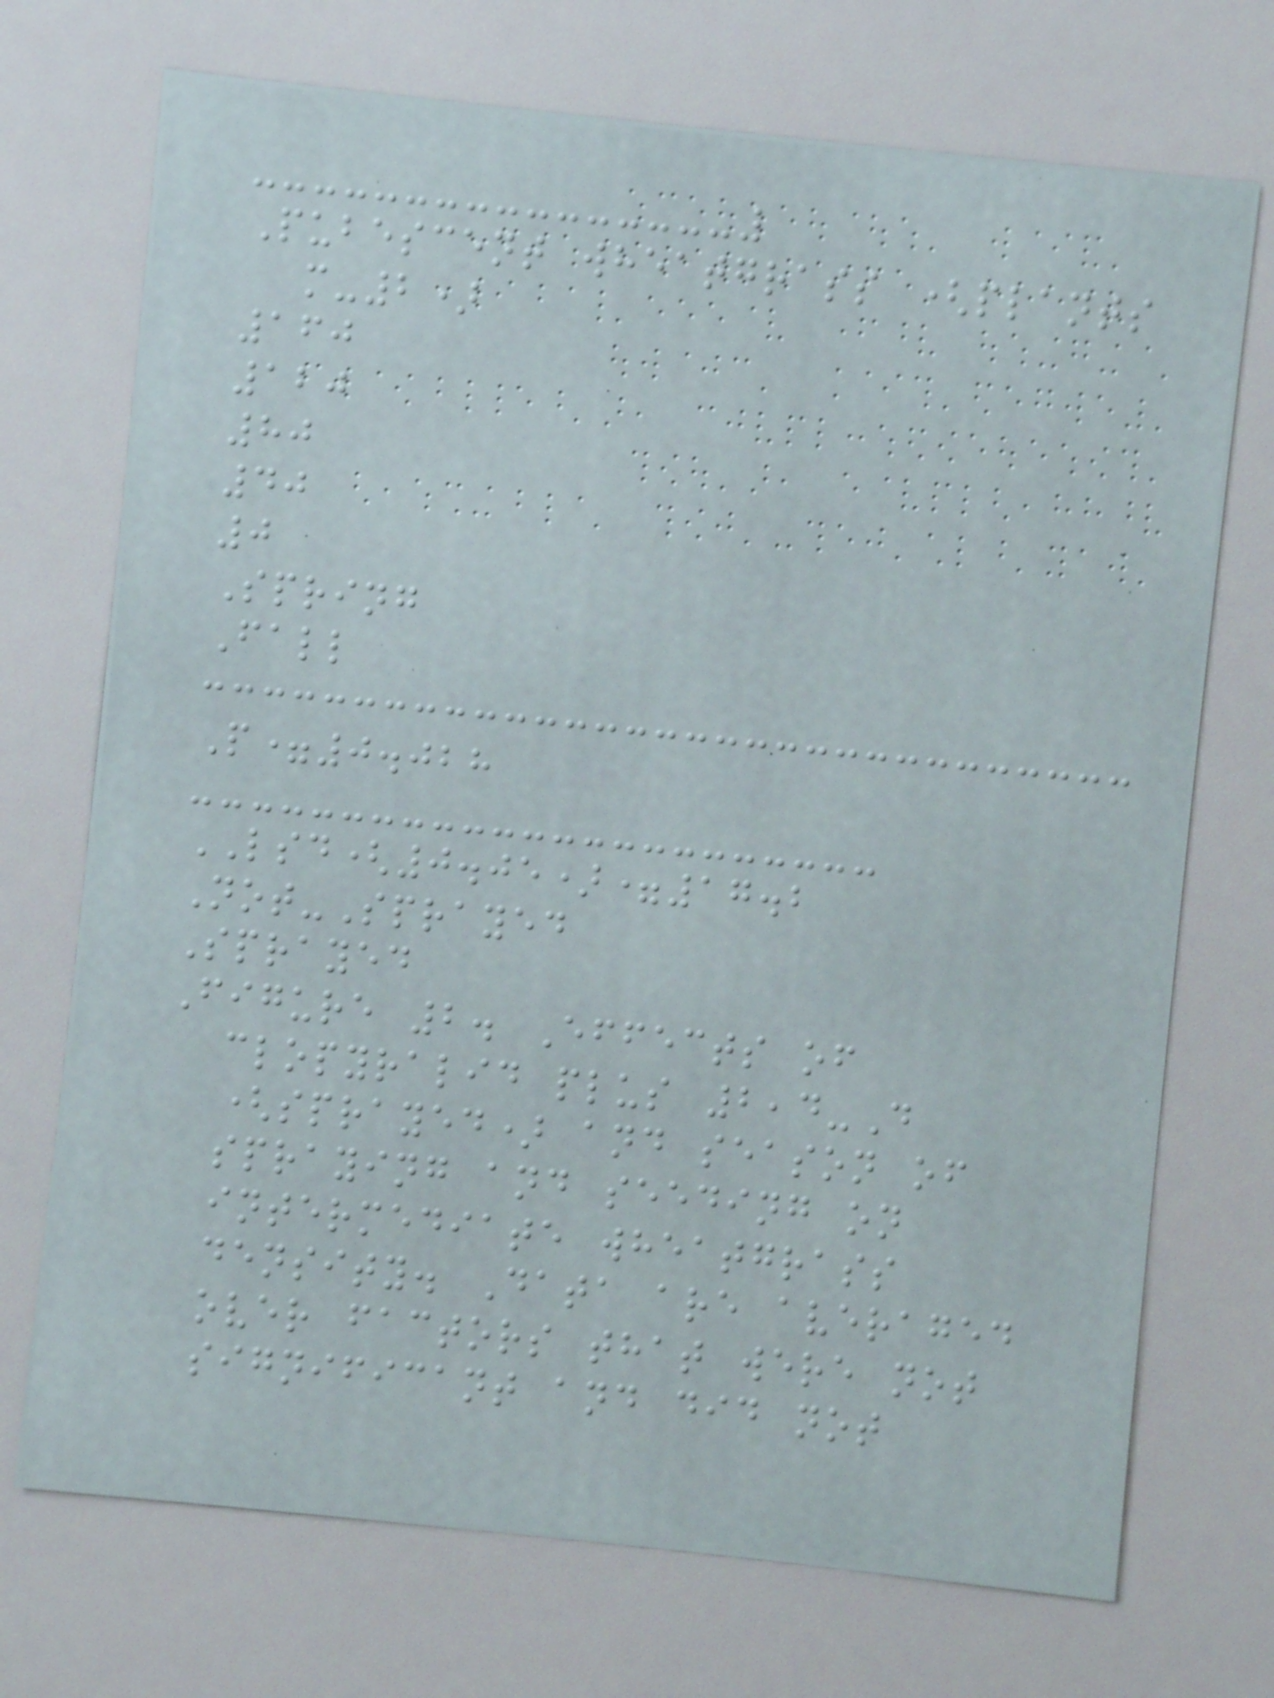Pubescent wheatgrass (plants
m-2)
160
120
80
40
0
Spring
Fall
P=0.028
LSD(0.05)=17.2
Not-Sprayed
Sprayed
Figure 2. Effects of
clopyralid plus 2,4-D
(sprayed) and season of
spraying and seeding on
intermediate wheatgrass
density. Data are averaged
over factors that were not
significant and did not
